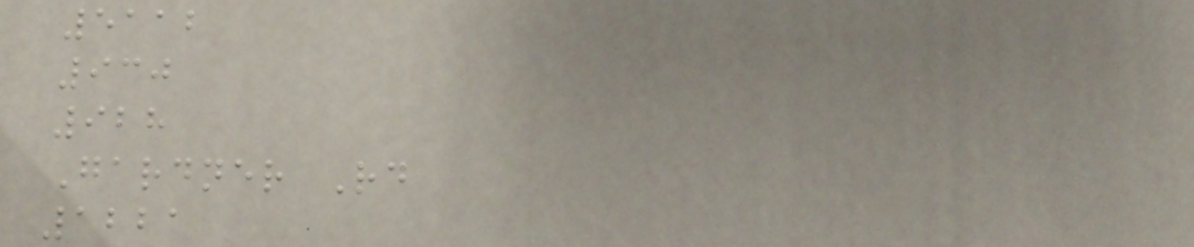5112
930
928
Gardner Rd
1221
